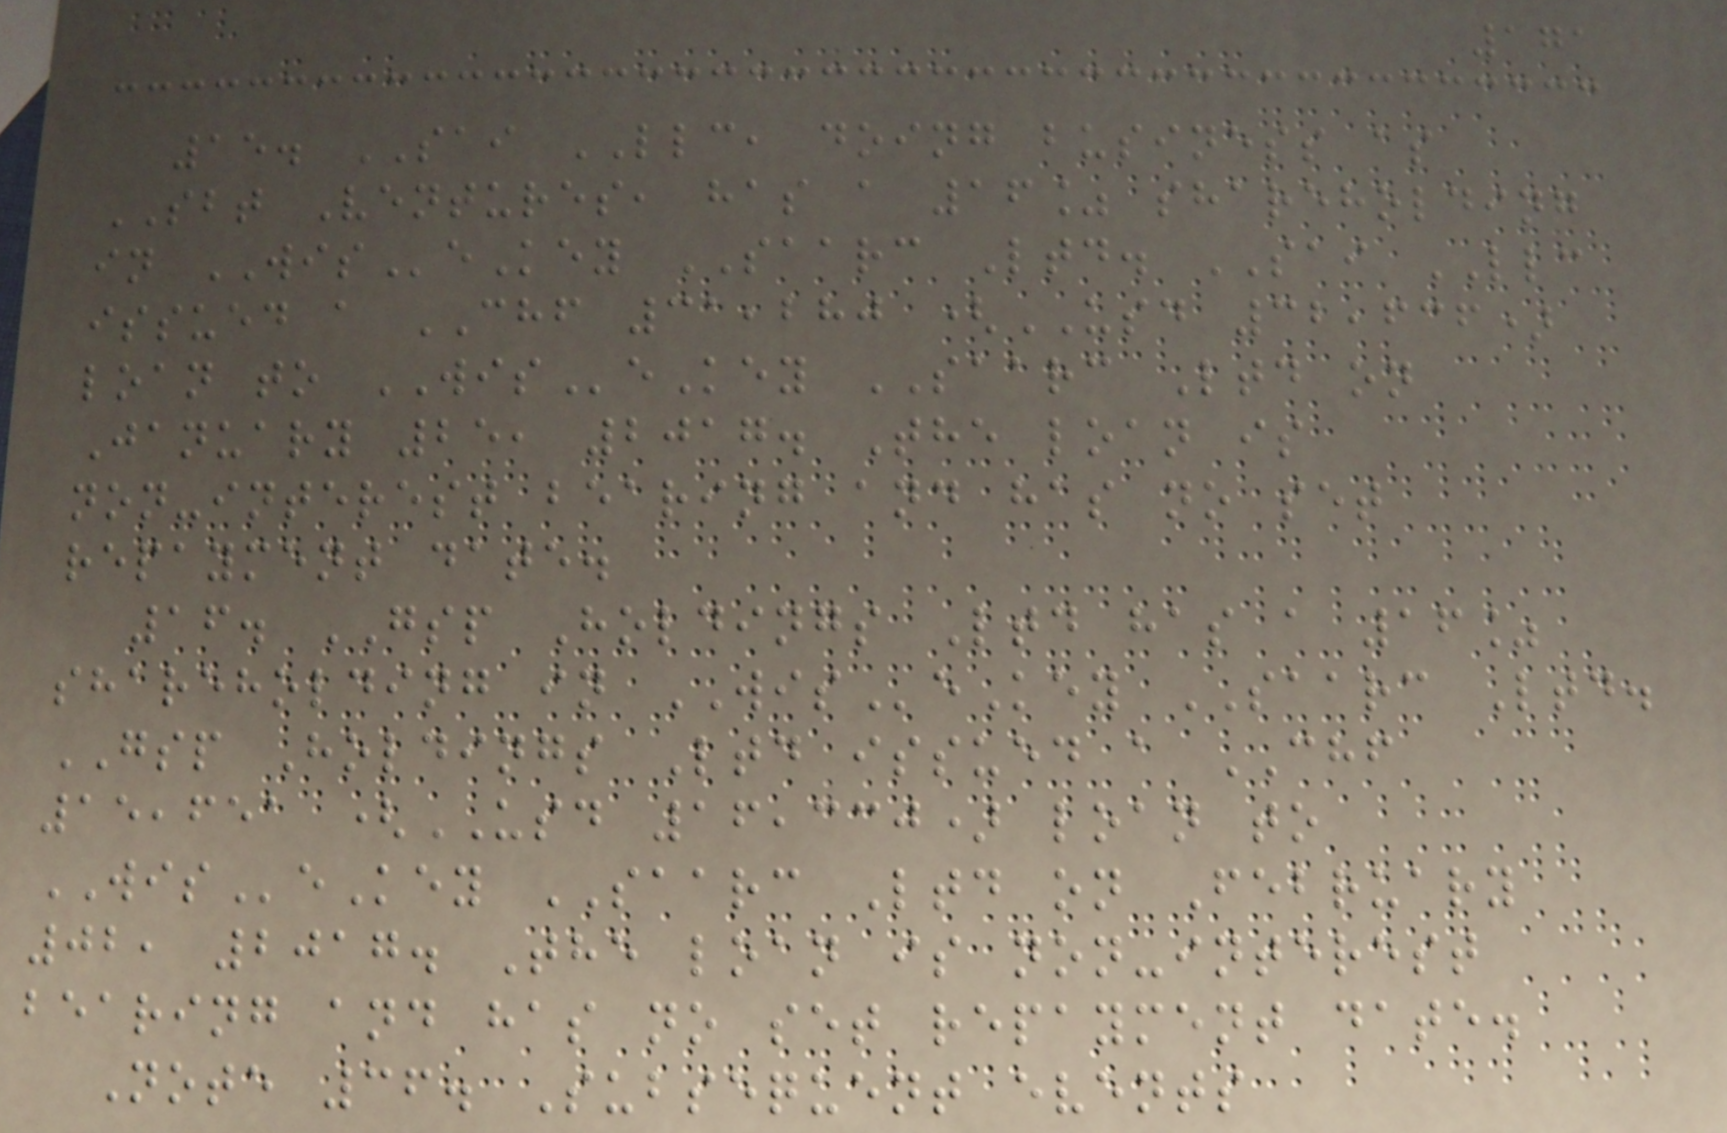171
15. SAI LLC, doing business as
SBT Ventures, has a 16% shareholding
in WISeKey SAARC Ltd. SAI LLC
issued a CHF 31,280 (USD 32,636)
loan to WISeKey SAARC Ltd on
January 25, 2017. The loan is
non-interest bearing and has no set
repayment date.
16. GSP Holdings Ltd has a 16%
shareholding in WISeKey SAARC Ltd.
GSP Holdings Ltd issued a CHF
15,651 (USD 16,330) loan to
WISeKey SAARC Ltd on February
02, 2017. The loan is non-interest
bearing and has no set repayment date.
Note 36. Subsequent events
